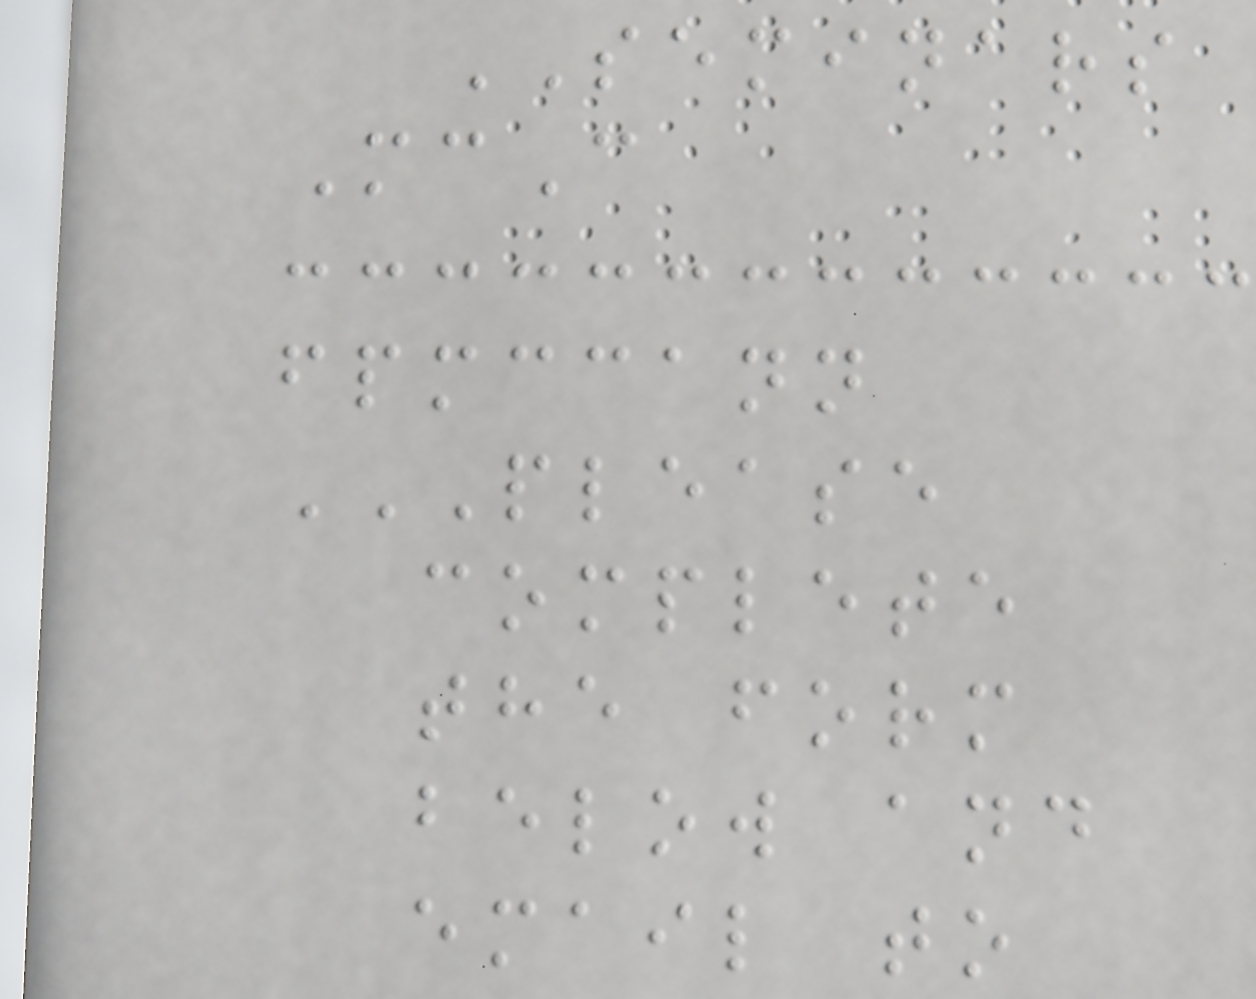SEMINARS
McC
fpmccann
PLEASE
COMPLETE
THE FORM
BELOW AND
EMAIL TO
